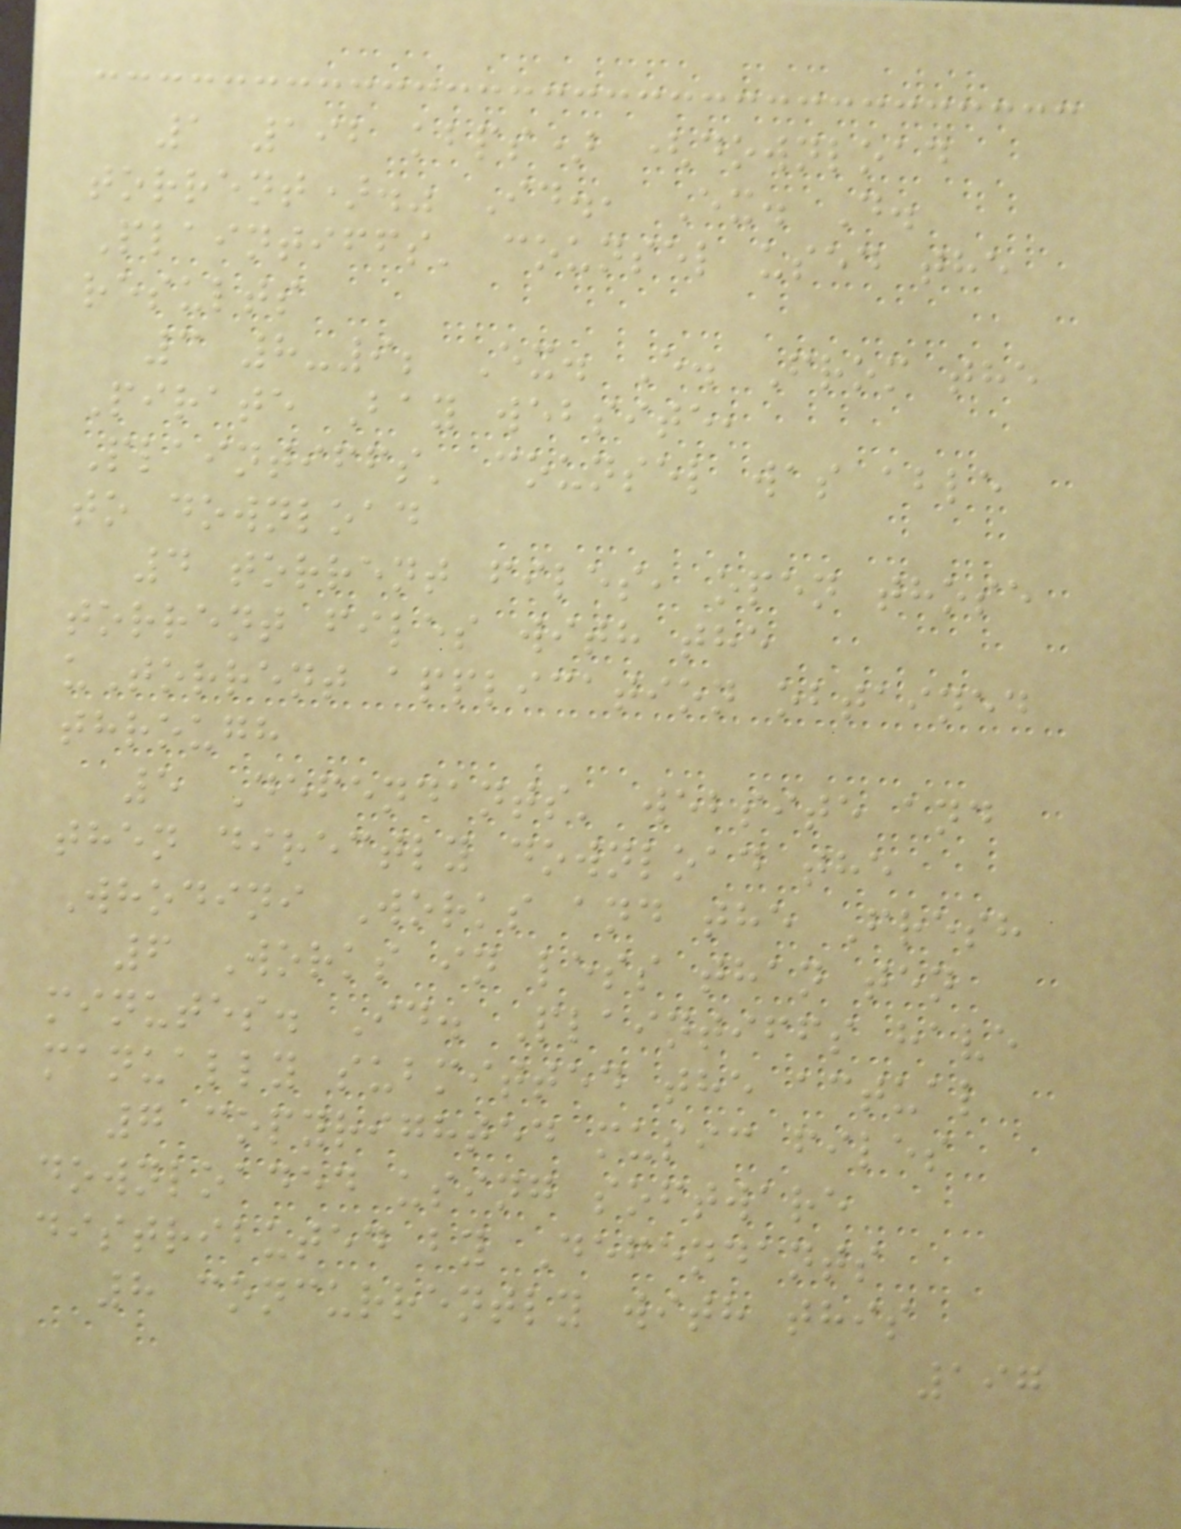1 192 kbps) (download
torrent)." Id., Ex. D.
Plaintiffs' counsel used the
results
3 8-9; Ex. E. From the
Pirate Bay website,
Plaintiffs' counsel was able
to download
4 torrent files, open those
torrent files with the
uTorrent application obtained
through
5 Defendants' website and
then directly download the
Whodini Works and the Fresh
6 Works in less than ten
minutes. Id. Plaintiffs have
manually submitted the actual
7 copyrighted music files
downloaded using software
distributed by Defendants
8 concurrently with this
197
